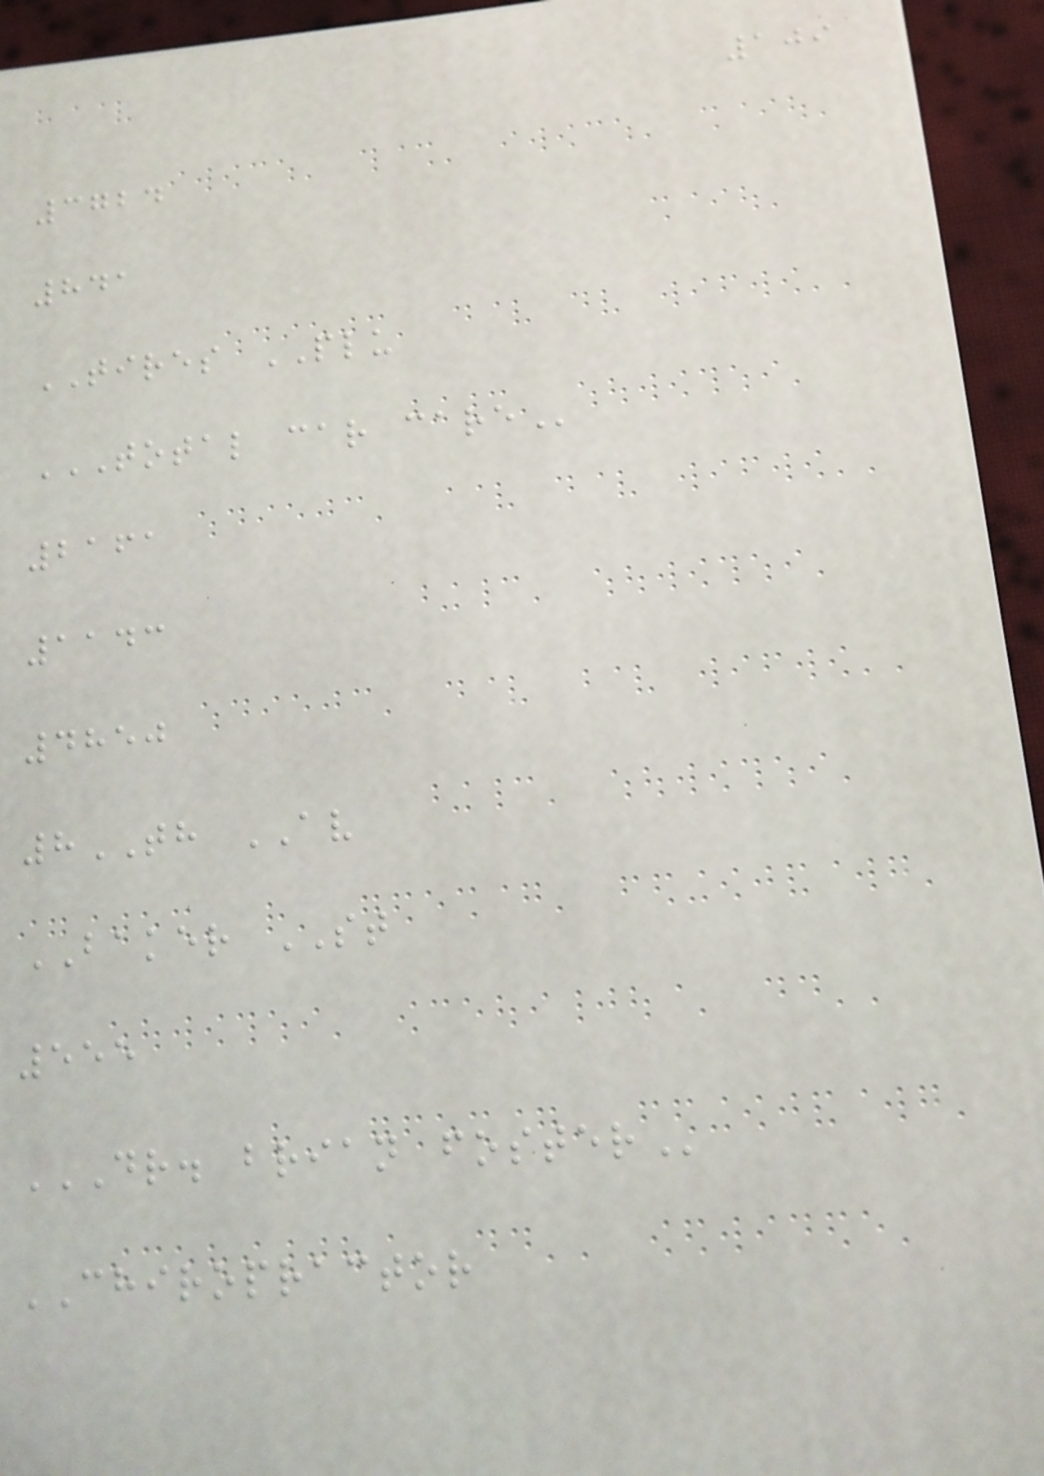109
3724
841
TIRES PLU
TOTAL CAR CARE
2161
1143
4850
8TH AV
BAKER ST
555
DR. BRIAN FOSTER
CHIROPRACTOR
